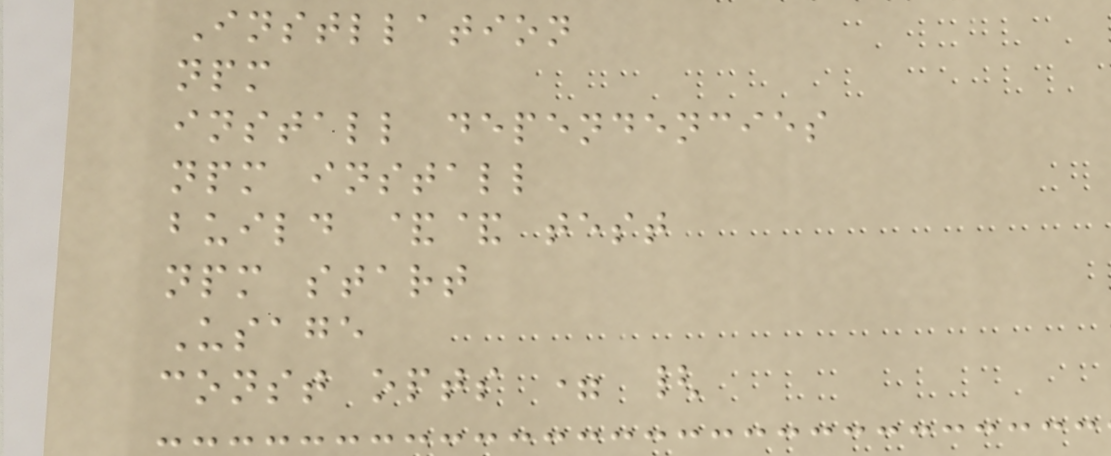Instllation
npm
install dependencies
npm install
build && test
npm start
Usage
const opts = {
